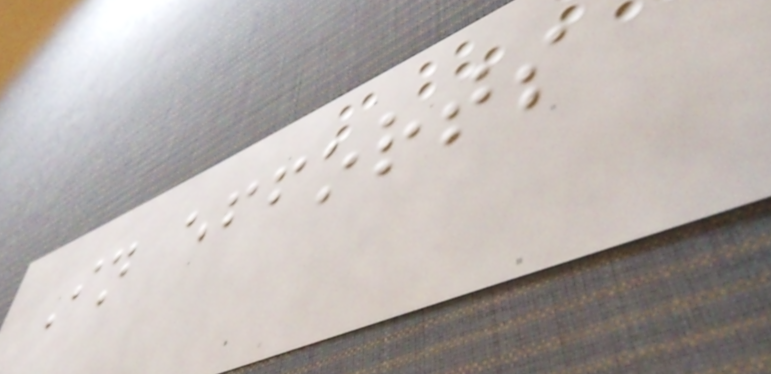In efforts
